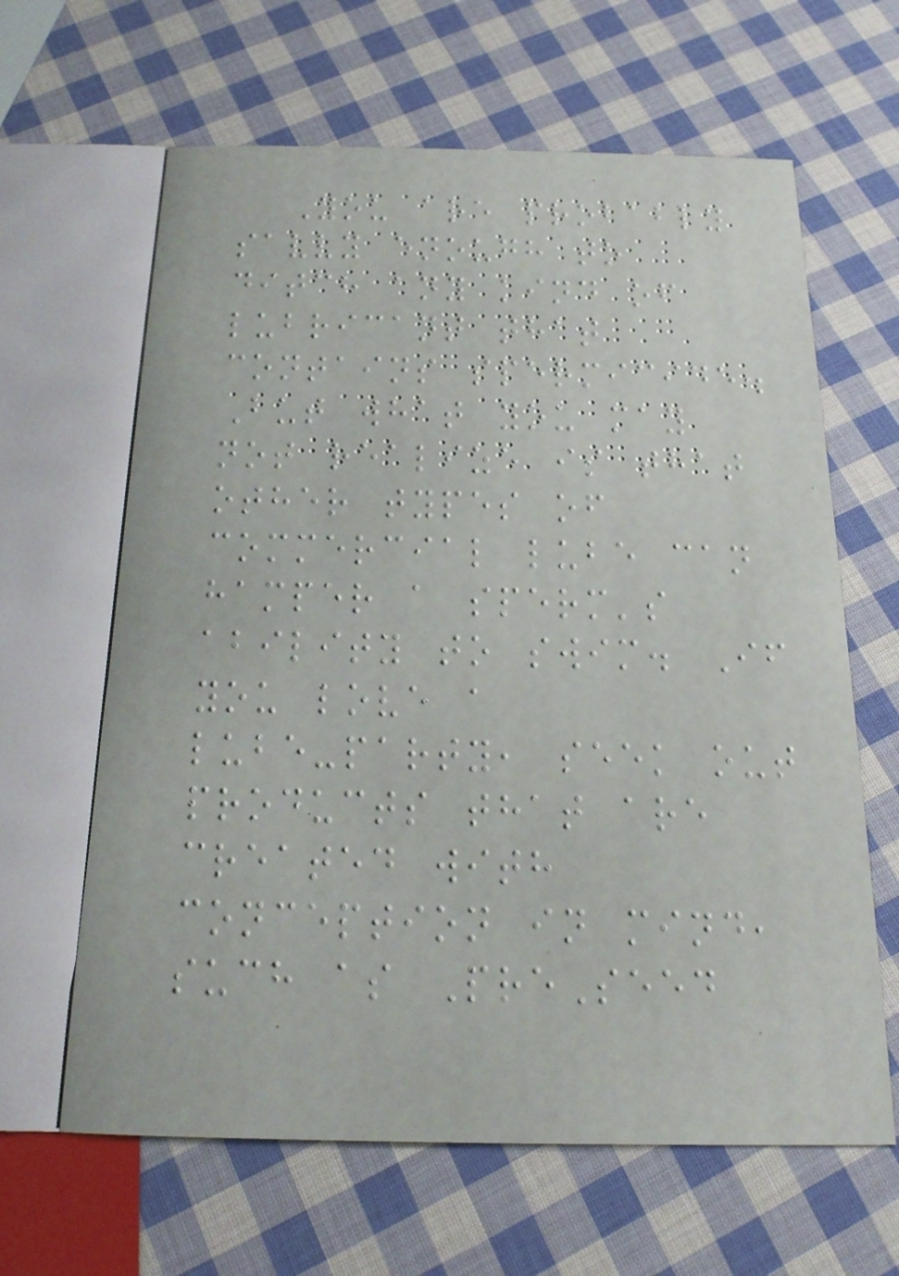You are probably
savvy enough to
ditch any kind of
lubricant that
contains spermicide.
But what you may
not realize is that
other types of
commercial lube can
hamper a sperm's
ability to swim. If
you love a
lube-party, seek out
products that are
created with
conception in mind,
such as PreSeed
